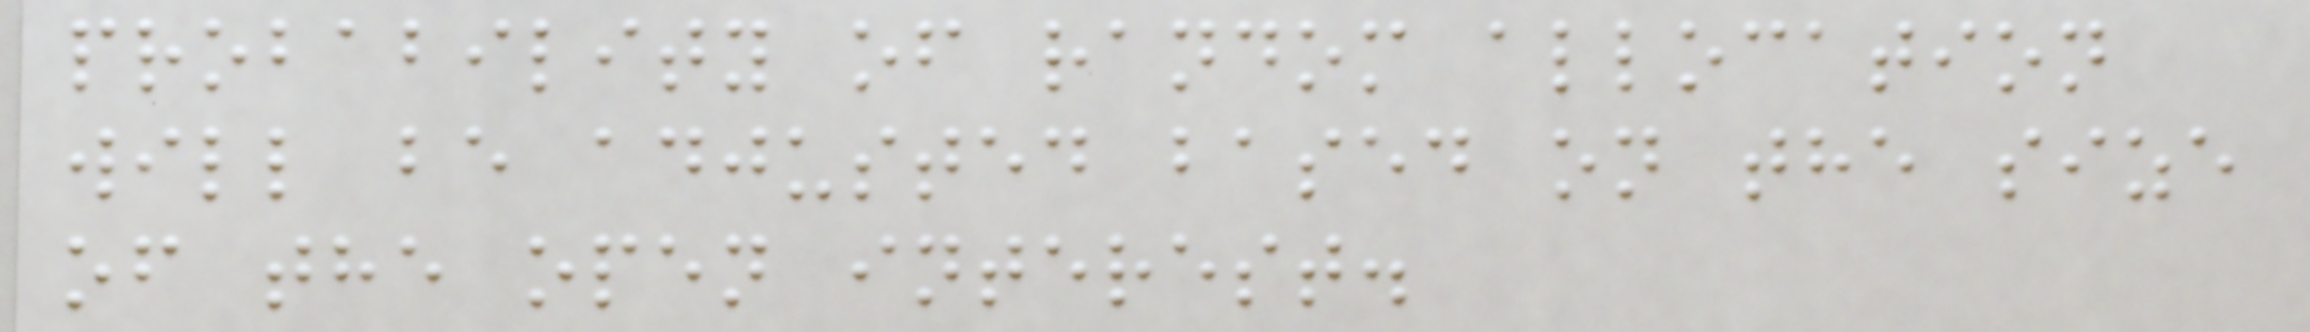probability of random allocation
will be adjusted based on the size
of the open interest.
